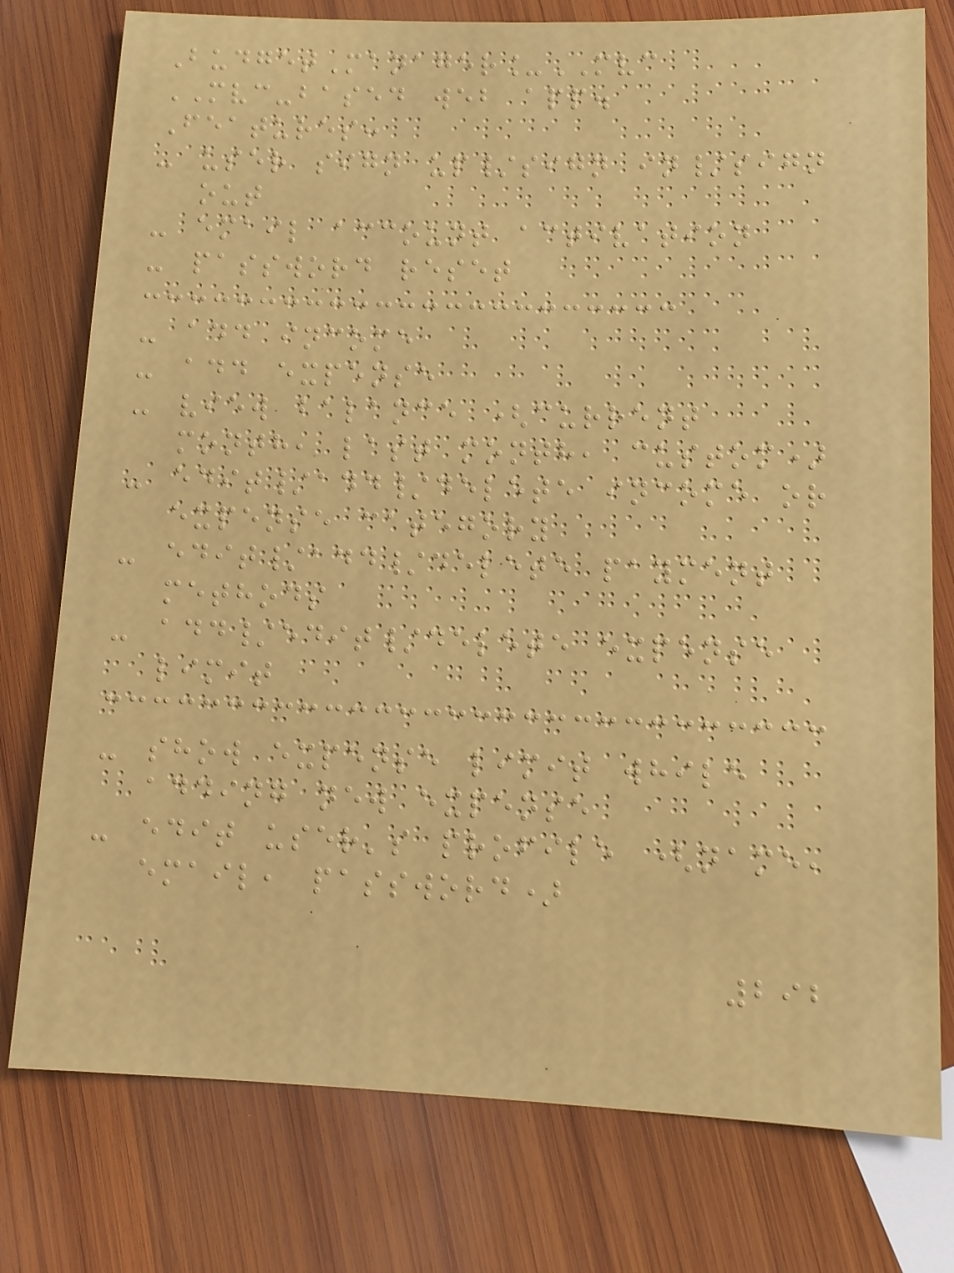BudgetManager_MVC
MVC-based web app.
Features:
- user sign up/sign in/sign
out
- email account activation
- password reset
- add income
- add expense
- view balance (current
month, last month, custom)
- edit/add/delete income or
expense category
- edit/add/delete payment
methods
- add/edit/delete expense
limit
- show expense limit while
adding new expense
- edit user's profile (name,
email, password)
292
